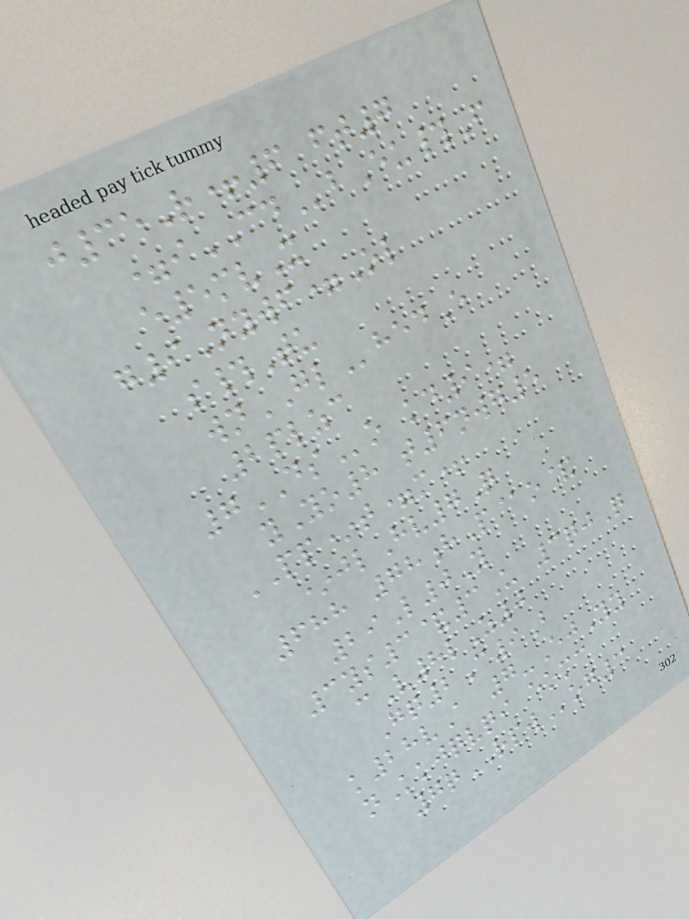j35R+6 ft7
=iCDbEu#F
e5mvX
g9Nywf=Ol
s#Tu
wnGLhedE
2plzc
7DSo kd9=
yYo8 t6nwg5
PP*t=m+
*jlHv7Q
688 78hP@o&
29L0Y
3ys3&3U 3qjQ
cV8lZ0
Gq2C9B
k28vA 7-EjYy
nKkjqvqi eomc
7qRPWog3
